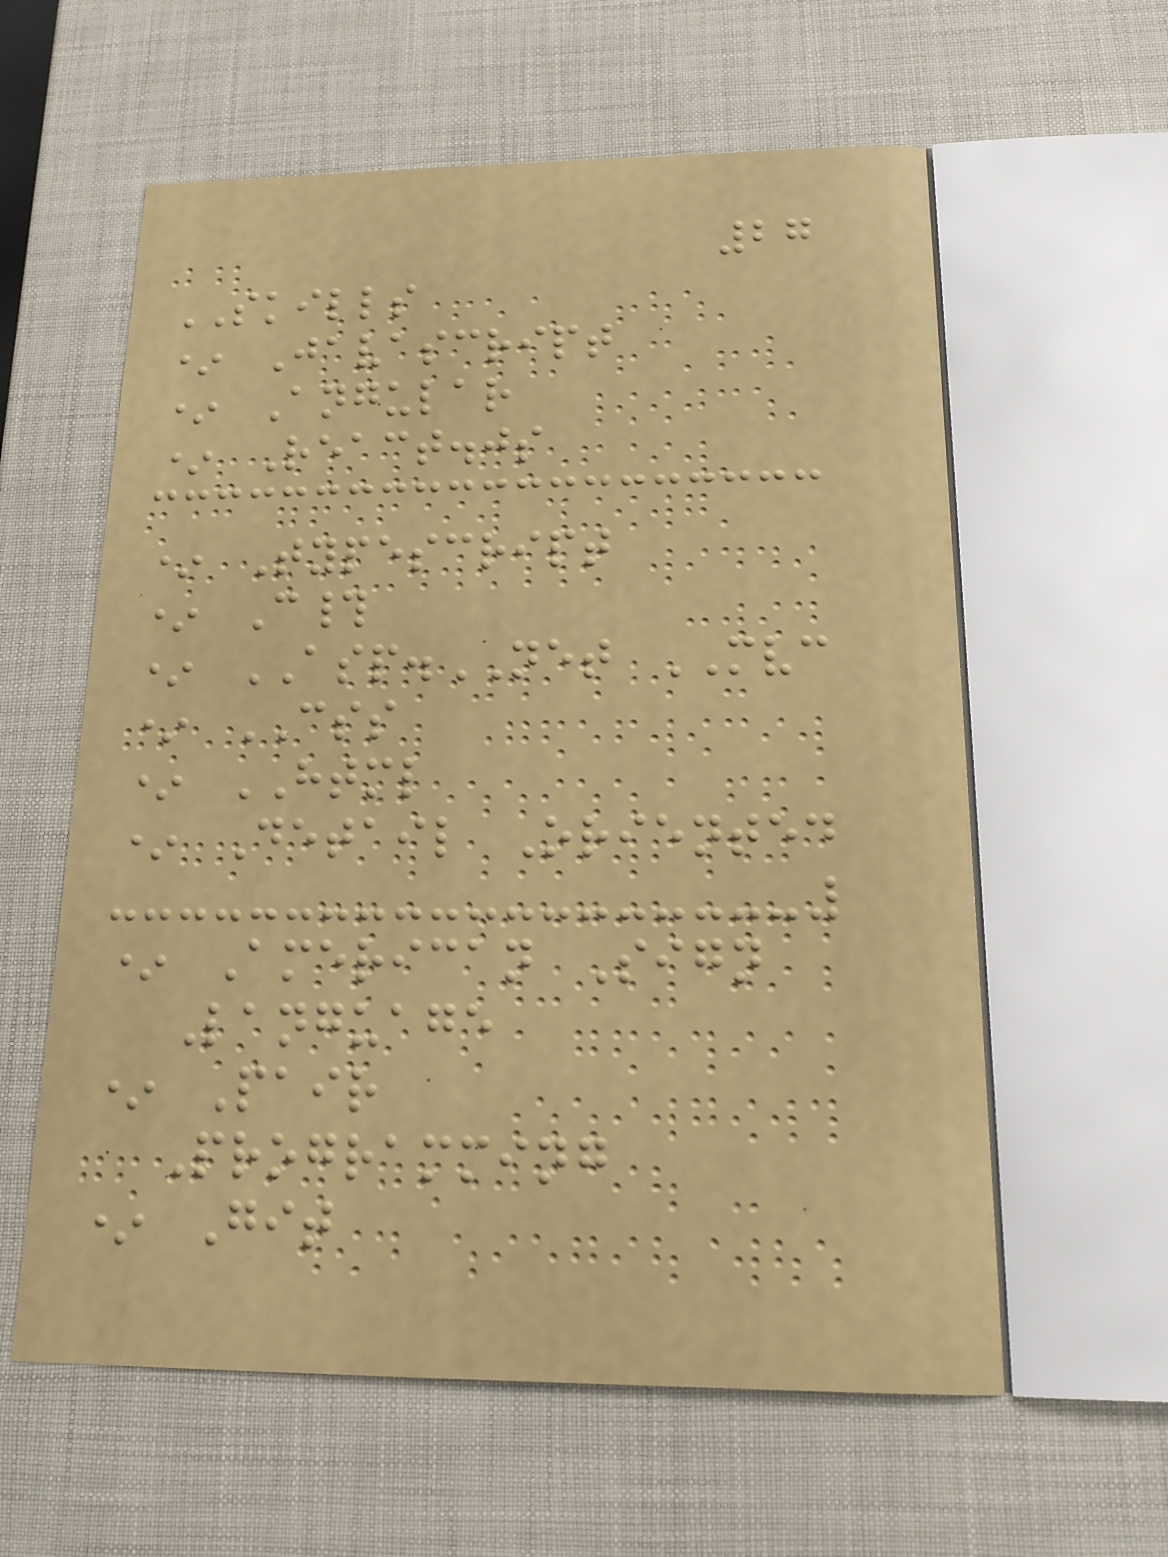27
SKILLS
* Javascript
* Angular
* React.js
* Typescript
* C#
* ASP.NET MVC
* CSS
* HTML
* Detail Oriented
* American Sign
Language
* Pair
Programming
* Git
